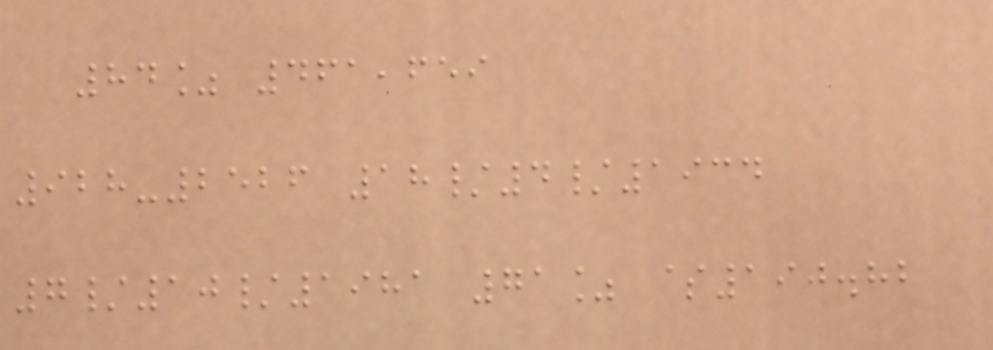84% 461,659
928-2526 18/4/1934
7/10/1981 71% $190.82
